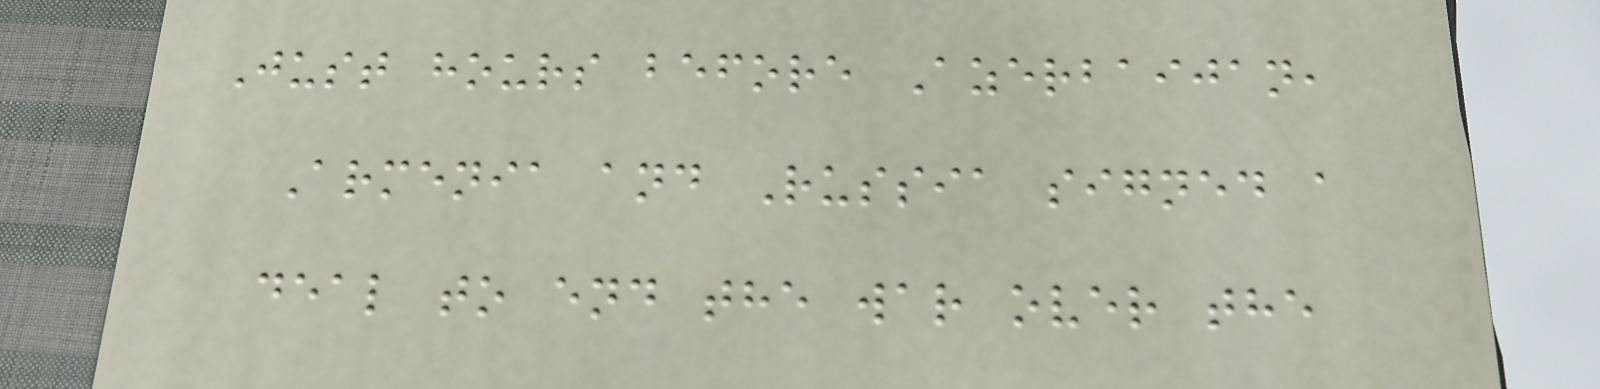Just hours before Azerbaijan,
Armenia and Russia signed a
deal to end the war over the
